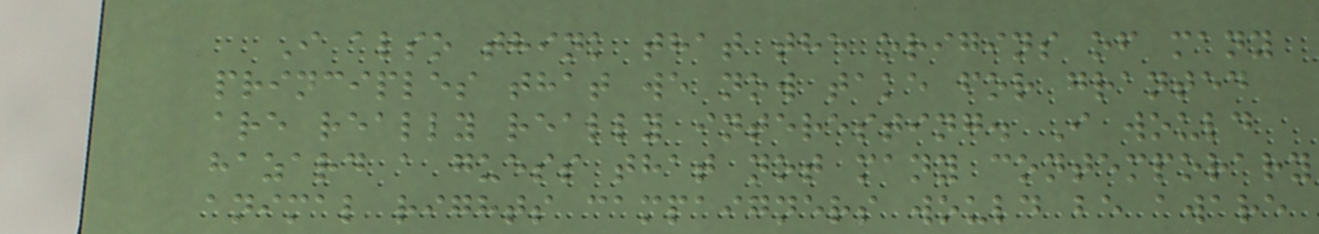I also think that the origins of many
principles that we now take for granted
are really really interesting. I would
hazard a guess that not many contemporary
animal rights campaigners would be aware
